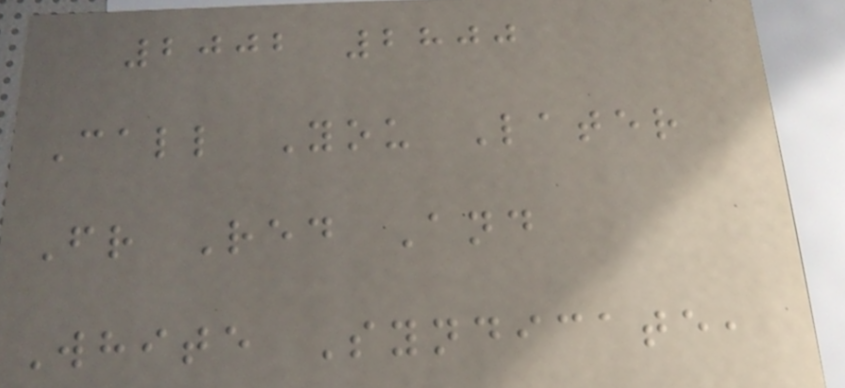2002 2800
Call You Later
Fr Red And
White Syndicate,
